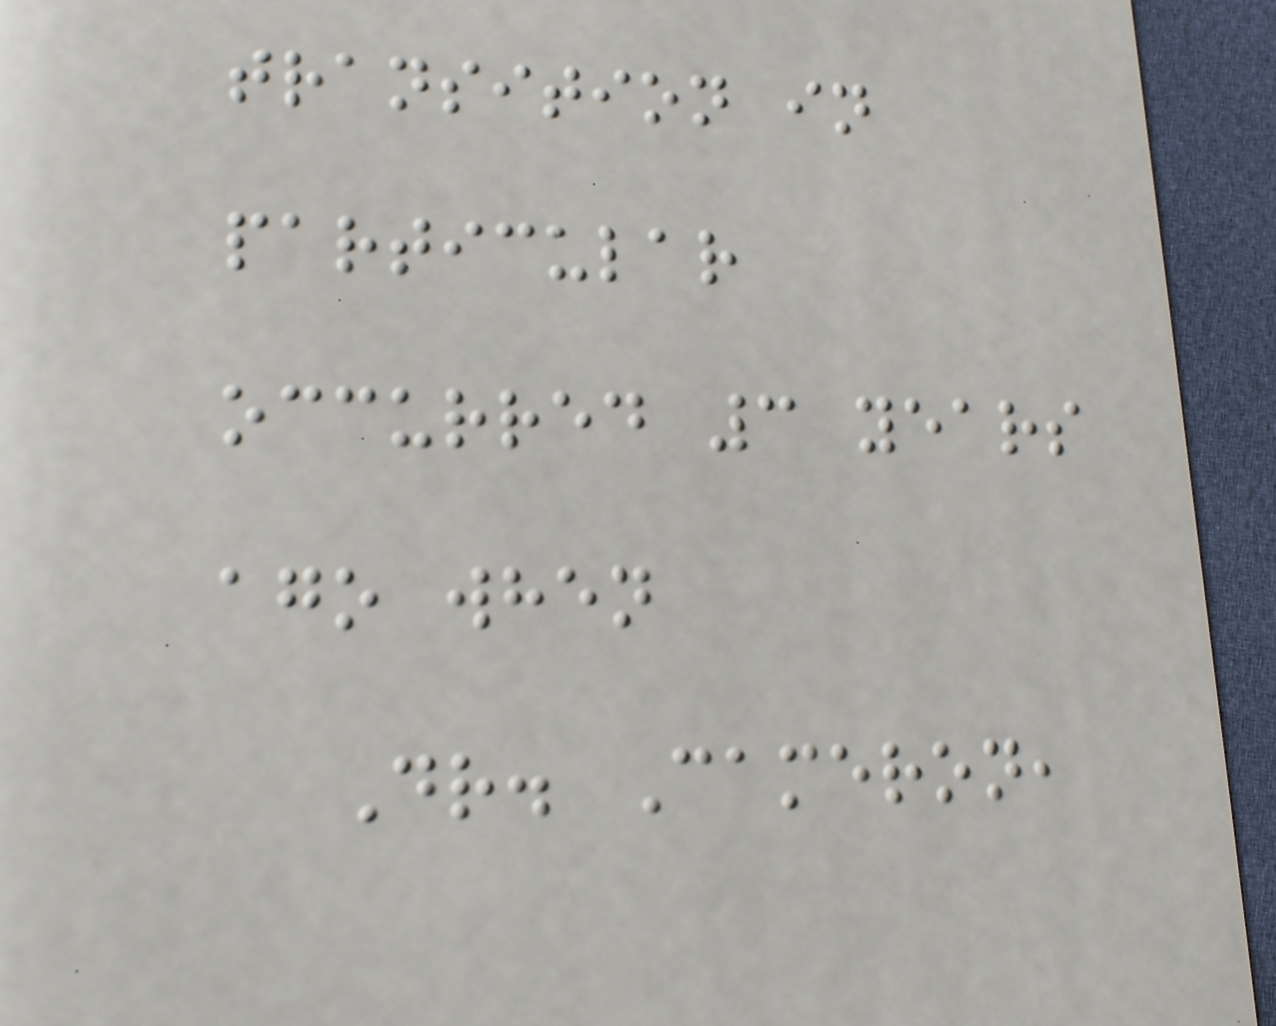transition in
particular
occurred 3 years
ago when
Dr. Cameron,
